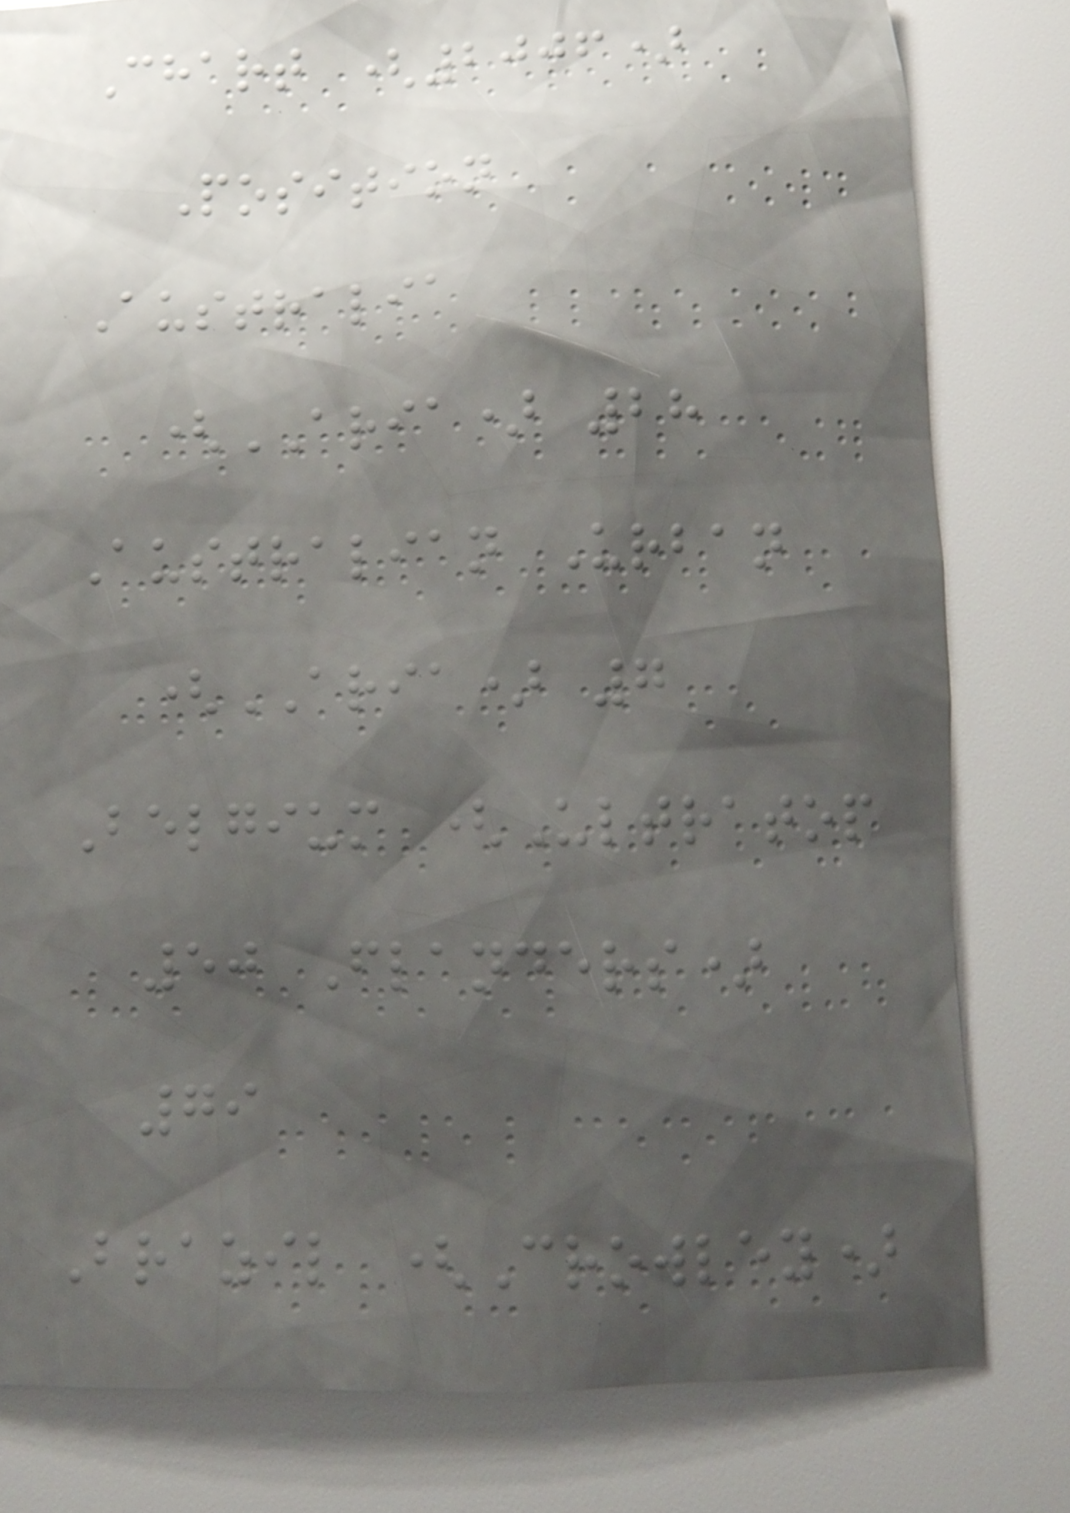Chart (2006)
Position
Australia
(ARIA) 28
Australian Urban
(ARIA) 7
Belgium (Ultratop
50 Flanders)
79
Brazil (Crowley)
